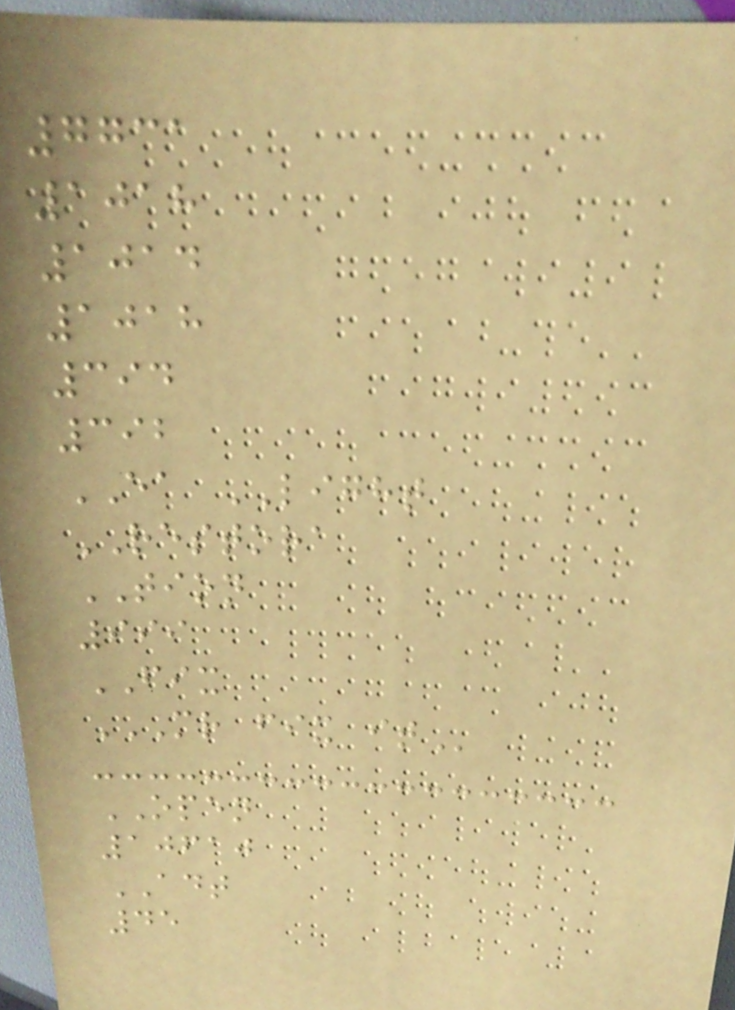7731
1018
1014
1018
394
392
EA LIGHT
RESTORA
TION
999
FIX
MR FIX IT
OPEN
10610
ADT
45
